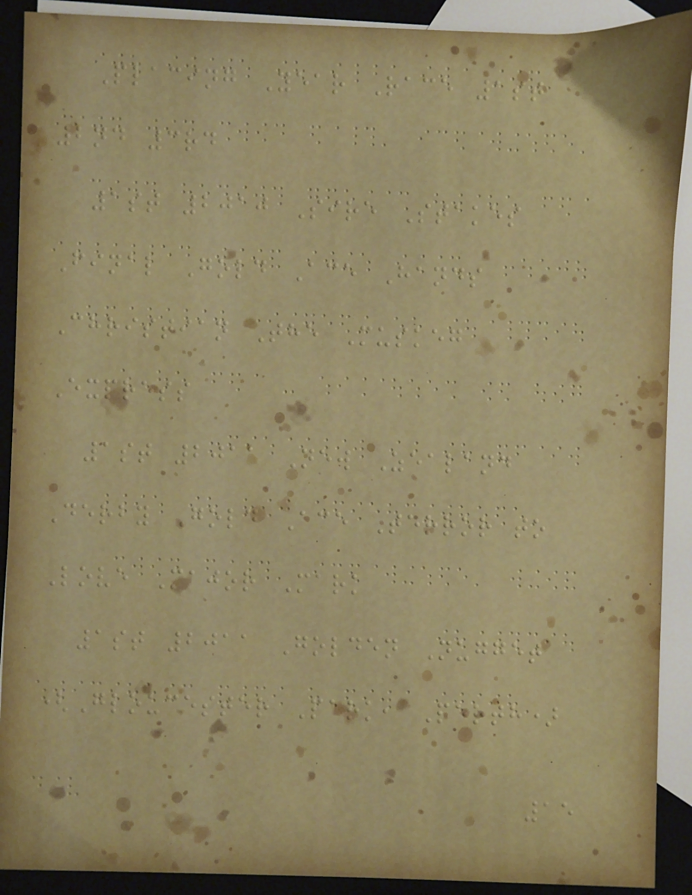Placing Year Race 1st
2nd 3rd
1st 2010 Sire Stakes
Final Gold Ace Hands
Christian The Muskeg
Express
1st 2011 New Zealand
Derby Gold Ace Terror to
Love Major Mark
1st 2011 Golden Nugget
(Gloucester Park, Perth)
15
